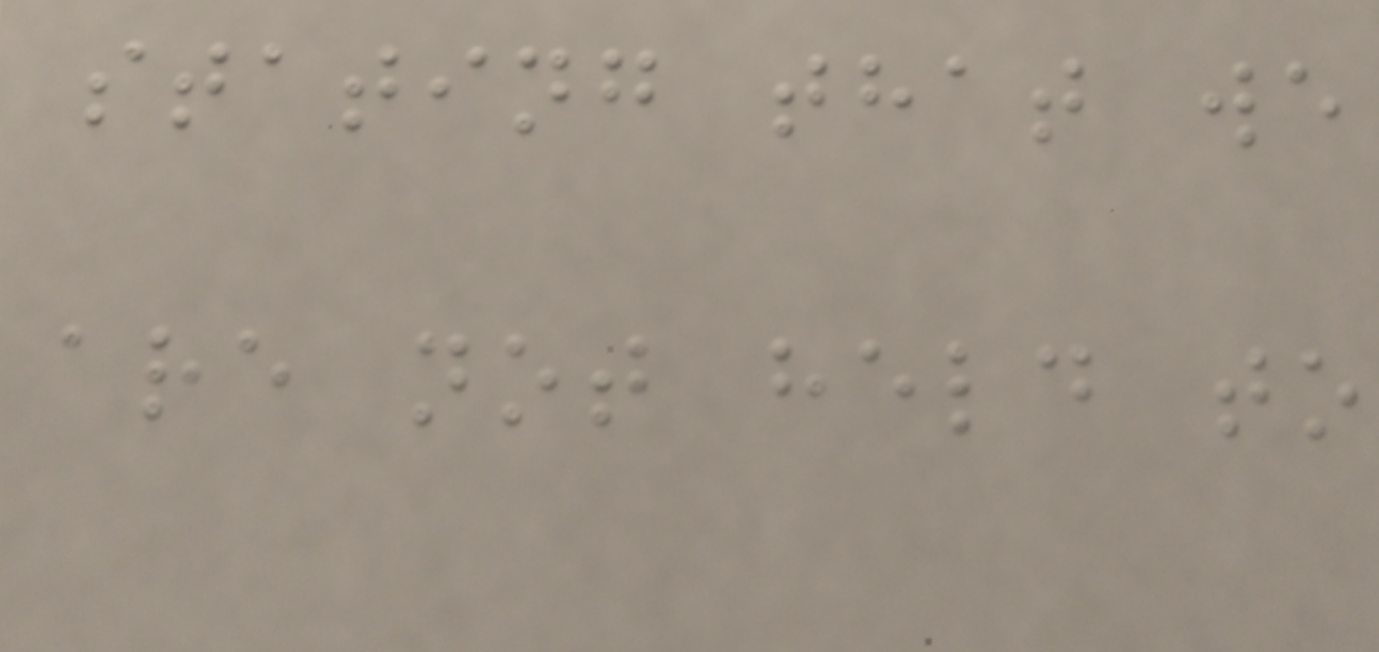stating that we
are not held to
